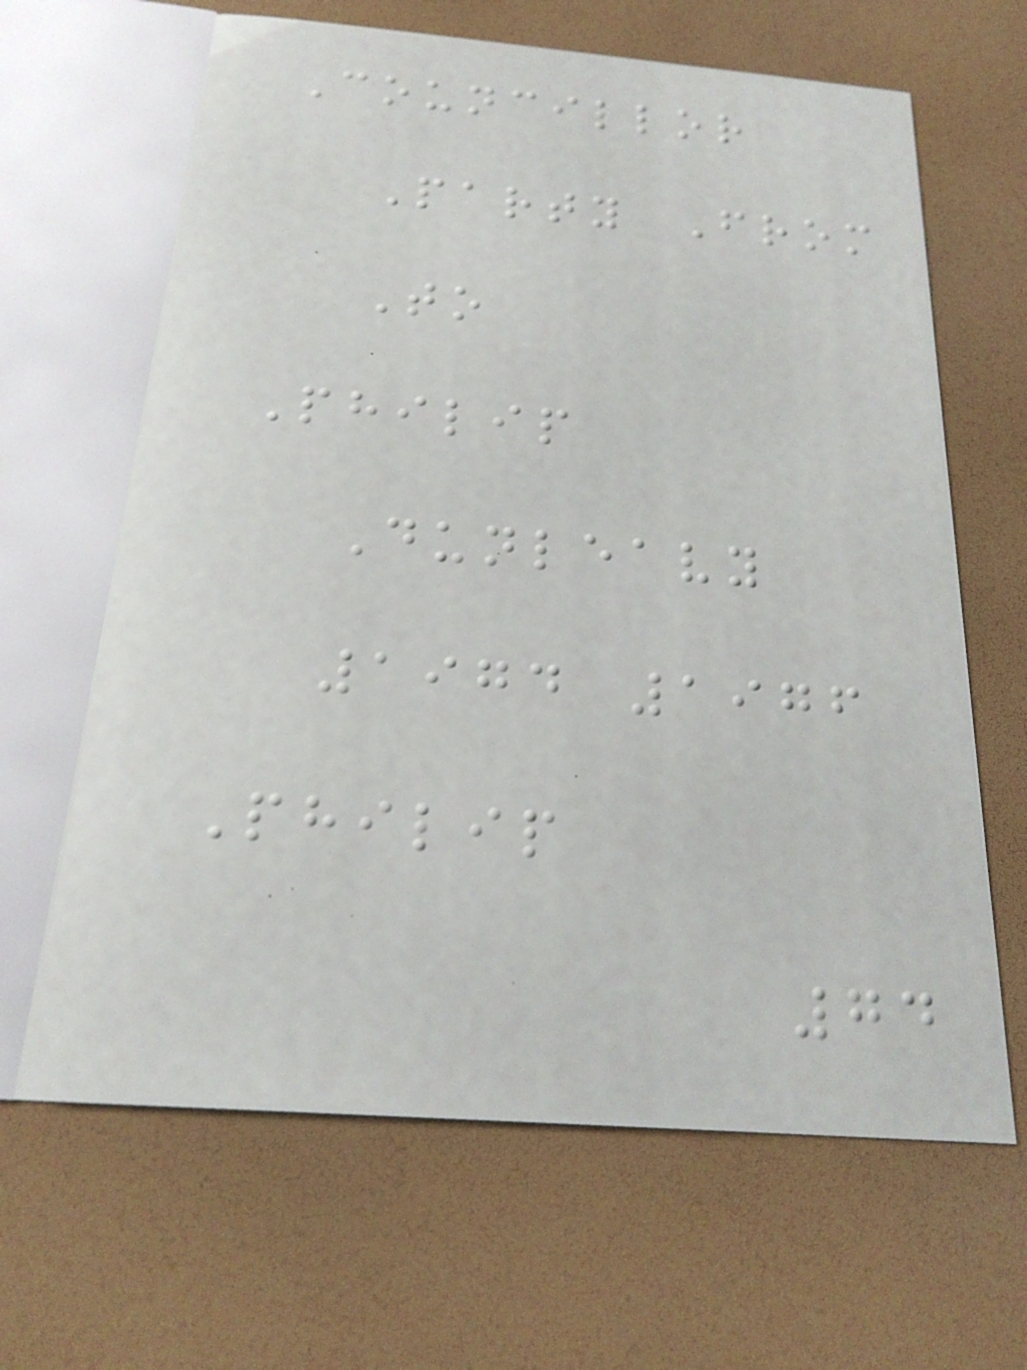Councillor
Party From
To
Philip
Dunleavy
1974 1976
Philip
74
